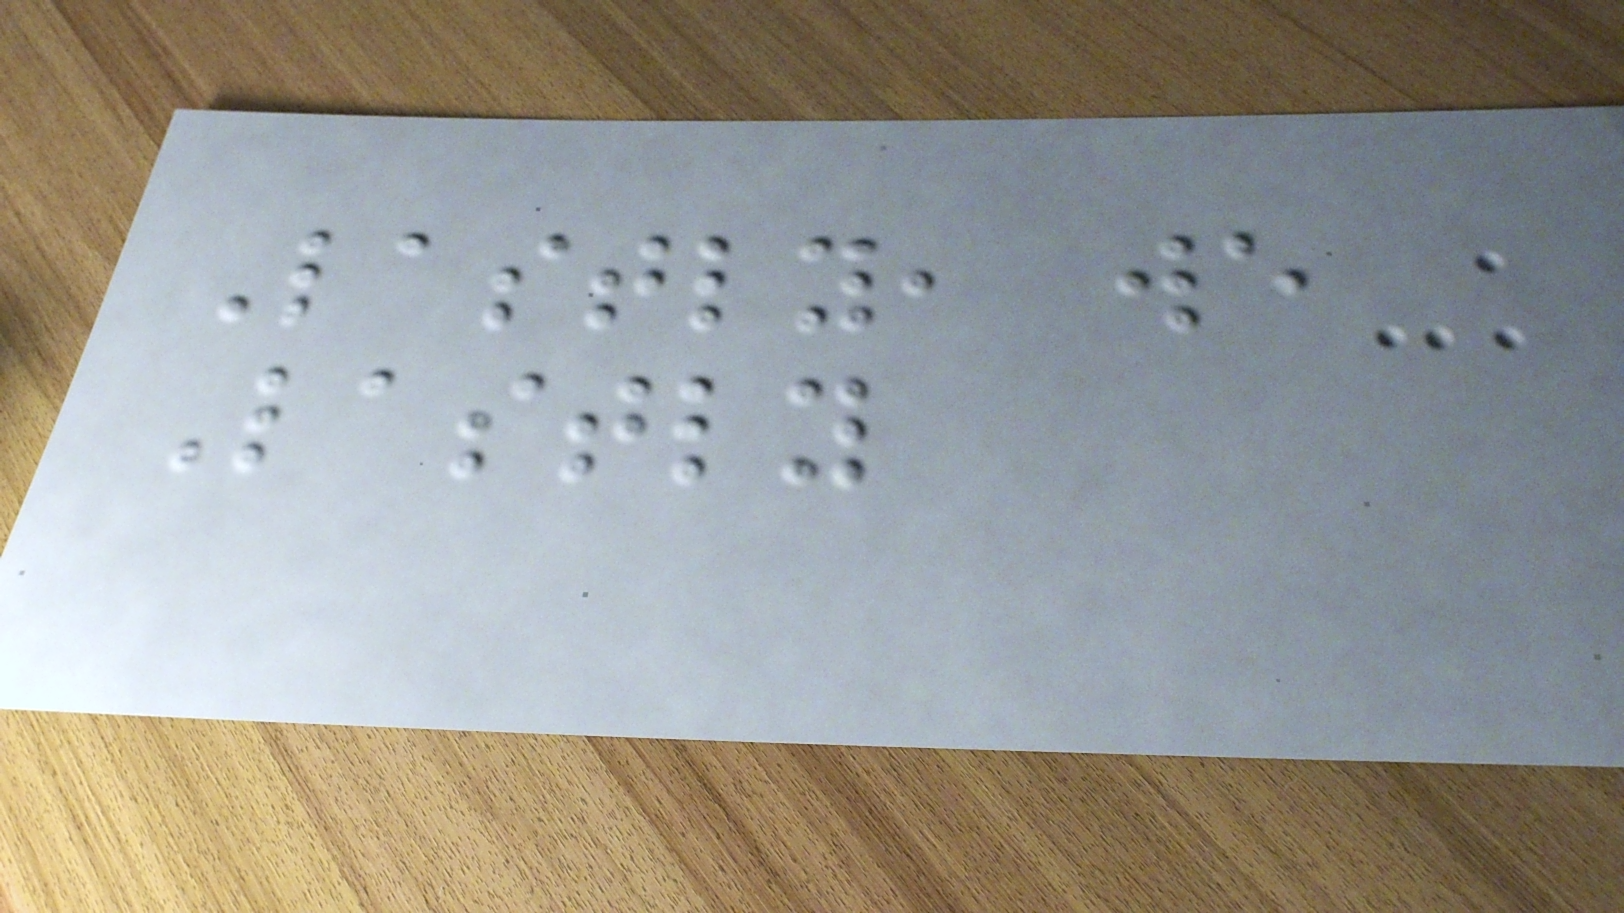Lastly, we
Lastly
